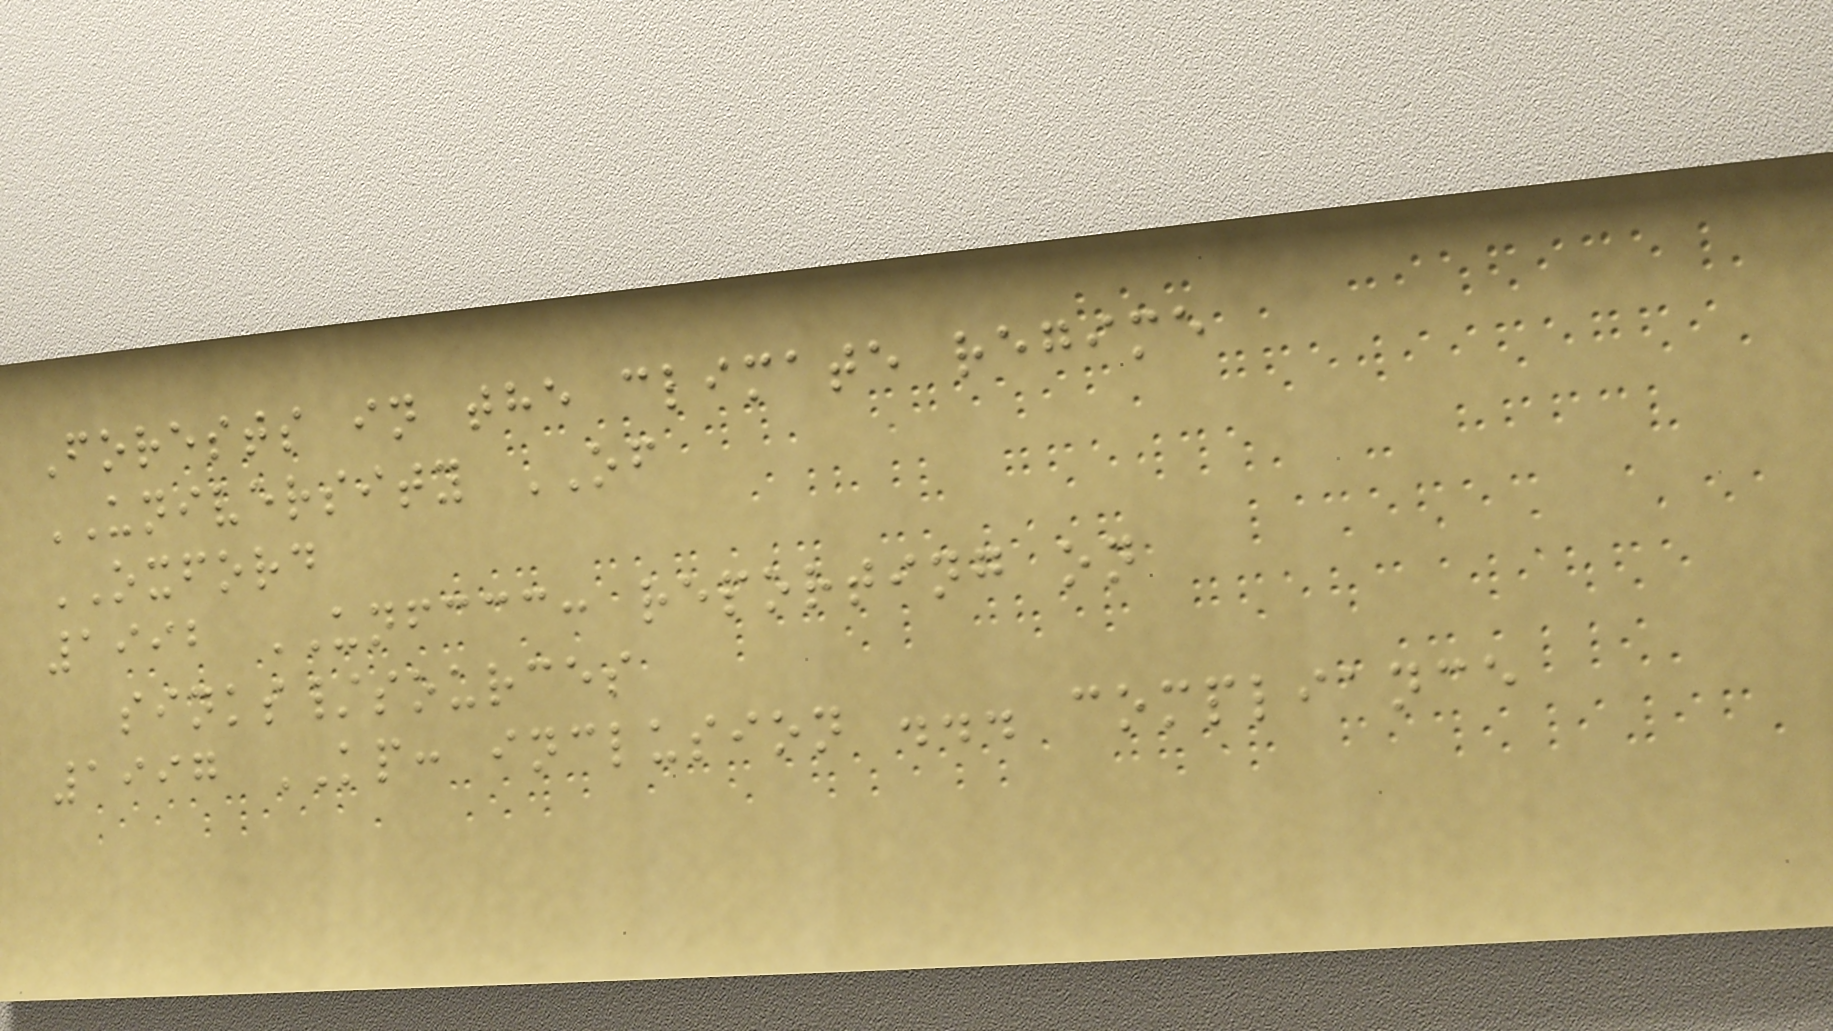Forests in the climate regime
UNIVERSITY OF
OXFORD
1992 UNFCCC: reporting on
sinks/sources
1997 KP: inclusion ... compliance
